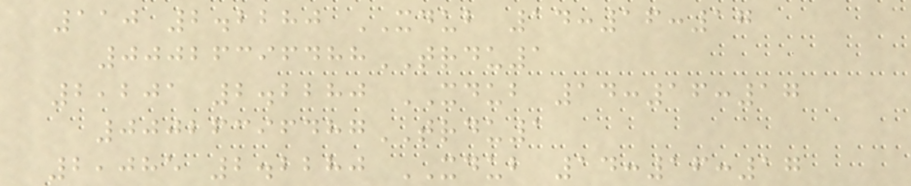110 2.2280 XDUB 14:16:17
00026396488TRDU1
2,201 2.2280 XDUB 14:16:17
00026396487TRDU1
2,085 2.2280 XDUB 14:16:17
